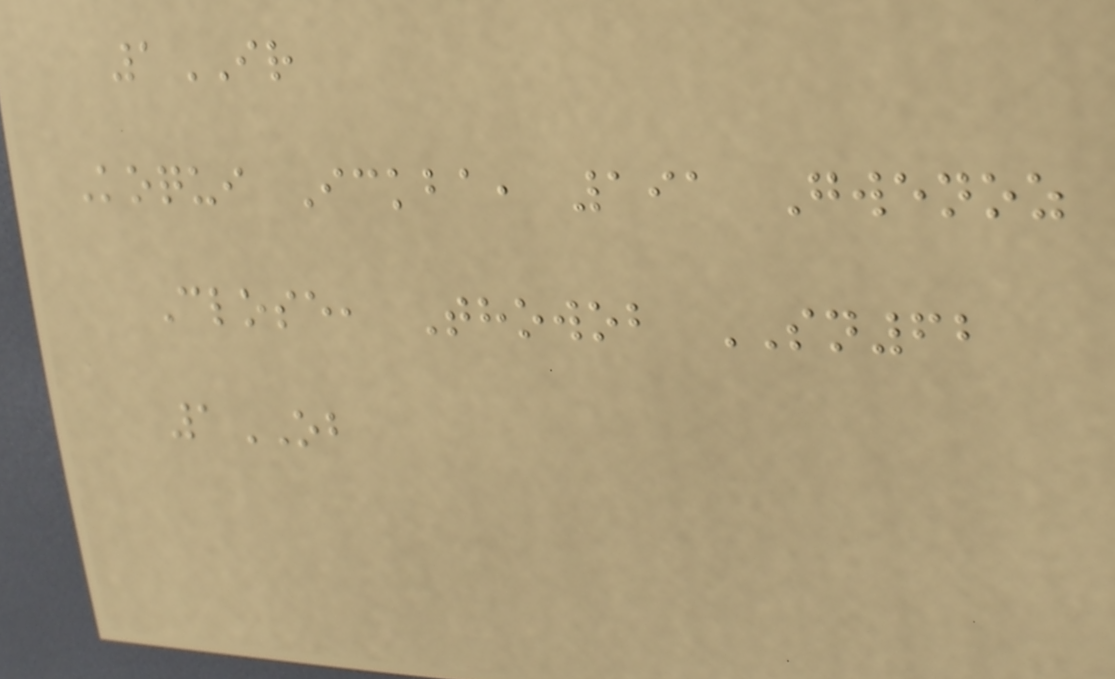1IR
Koqui Ickba, 191 Gwenoz
Close, Thowob SN62
1OB
